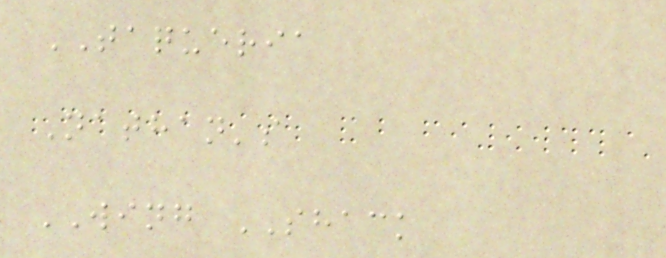TAQUERIA
Nathan's
WING SHACK
